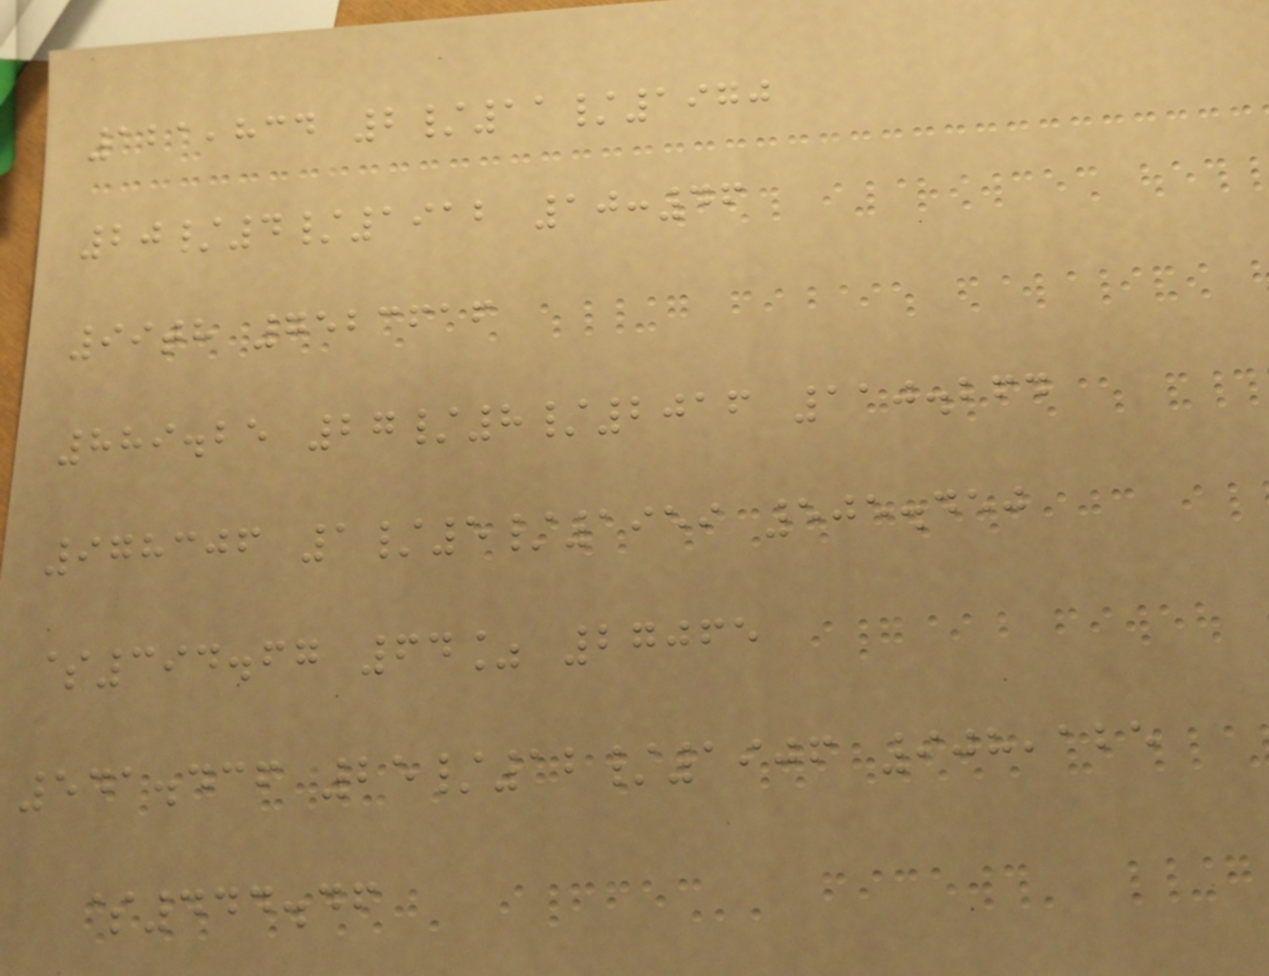121,834 2/11/1970
20/4/1912 10:46
99th 7523616
889.25 27/8/2016 110.264
978306 1/5/1959 505.450
$394.67 64% 27065
541.436 25/12/1906 908,125
$444.46
